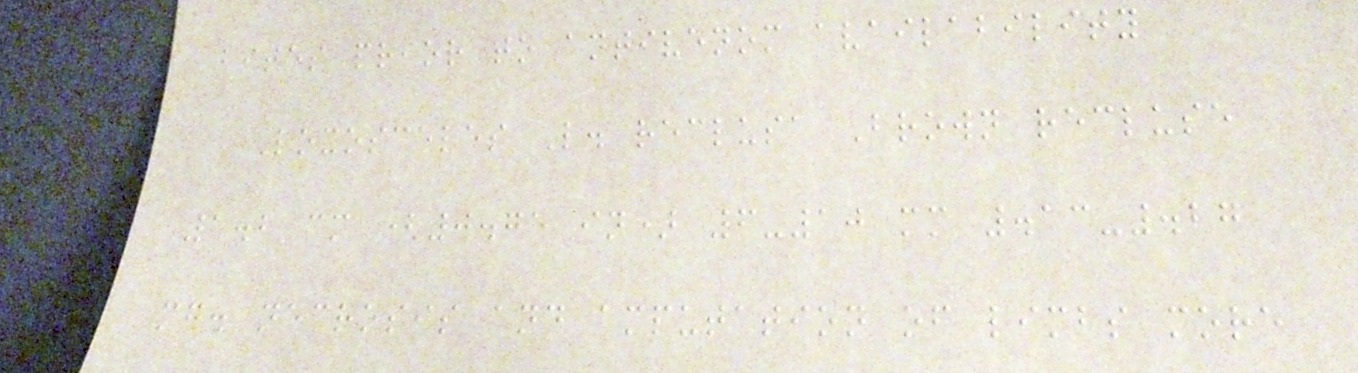bites prior to antivenom availability
Loxosceles L. reclusa Brown recluse
1.2 cm (0.75 in) 6-10 mm .13-.27
mg. necrosis and amputation of limbs more
